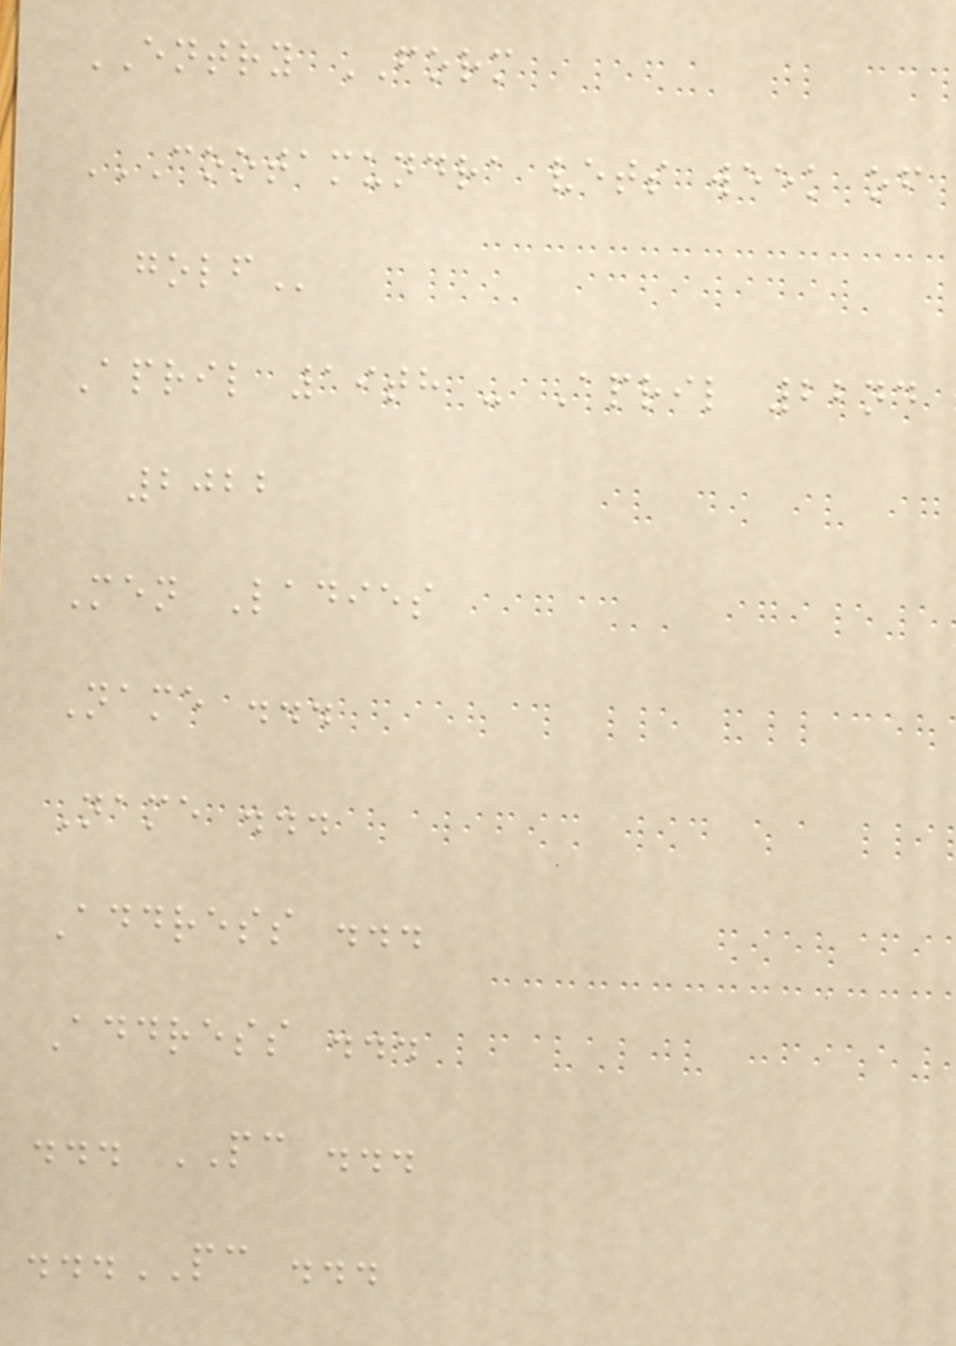ENTRY FORM
COOTAMUNDRA VETS WEEK OF
GOLF
April 19th - April 22nd
2022
Men Ladies
Name ...
Name ...
Address ...
Address ...
... PC ...
...PC ...
